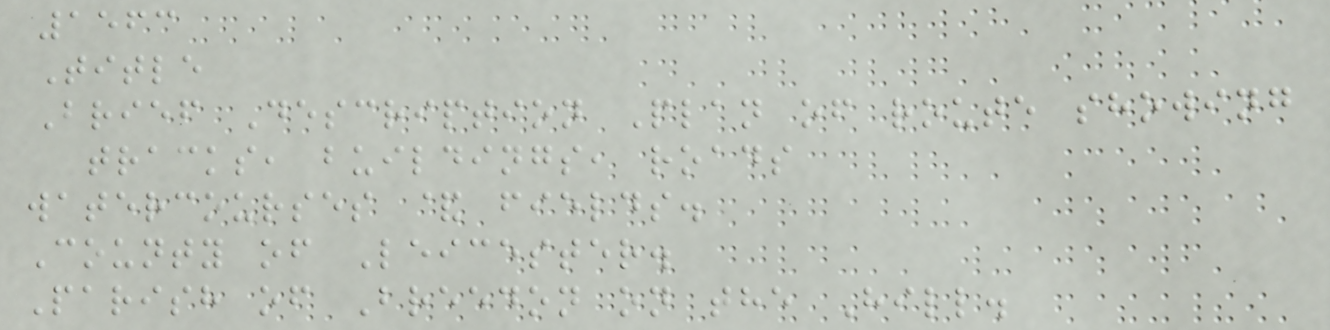1563
Title
Brief Description Plan of route showing
tracks, buildings, roads
watercourses & fields.
County of Leicester.
Parish of Breedon on the Hill.
